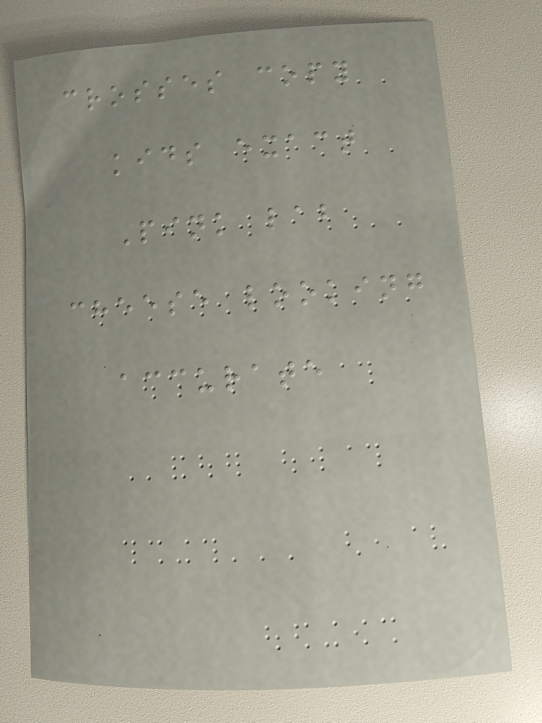crosses copy
kids exact
Pink lab
cheese looking
accurate
